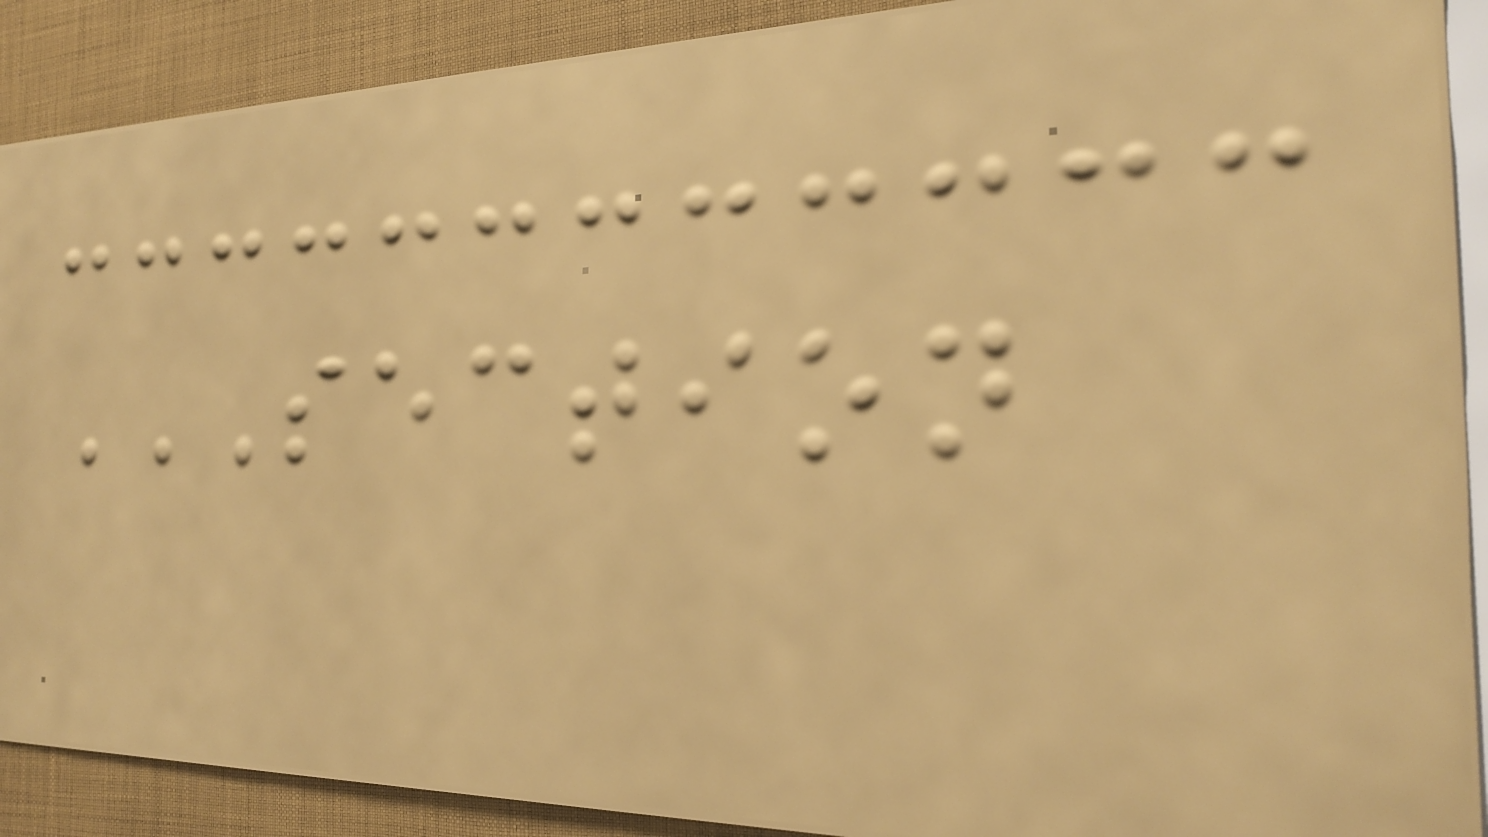SECTION
